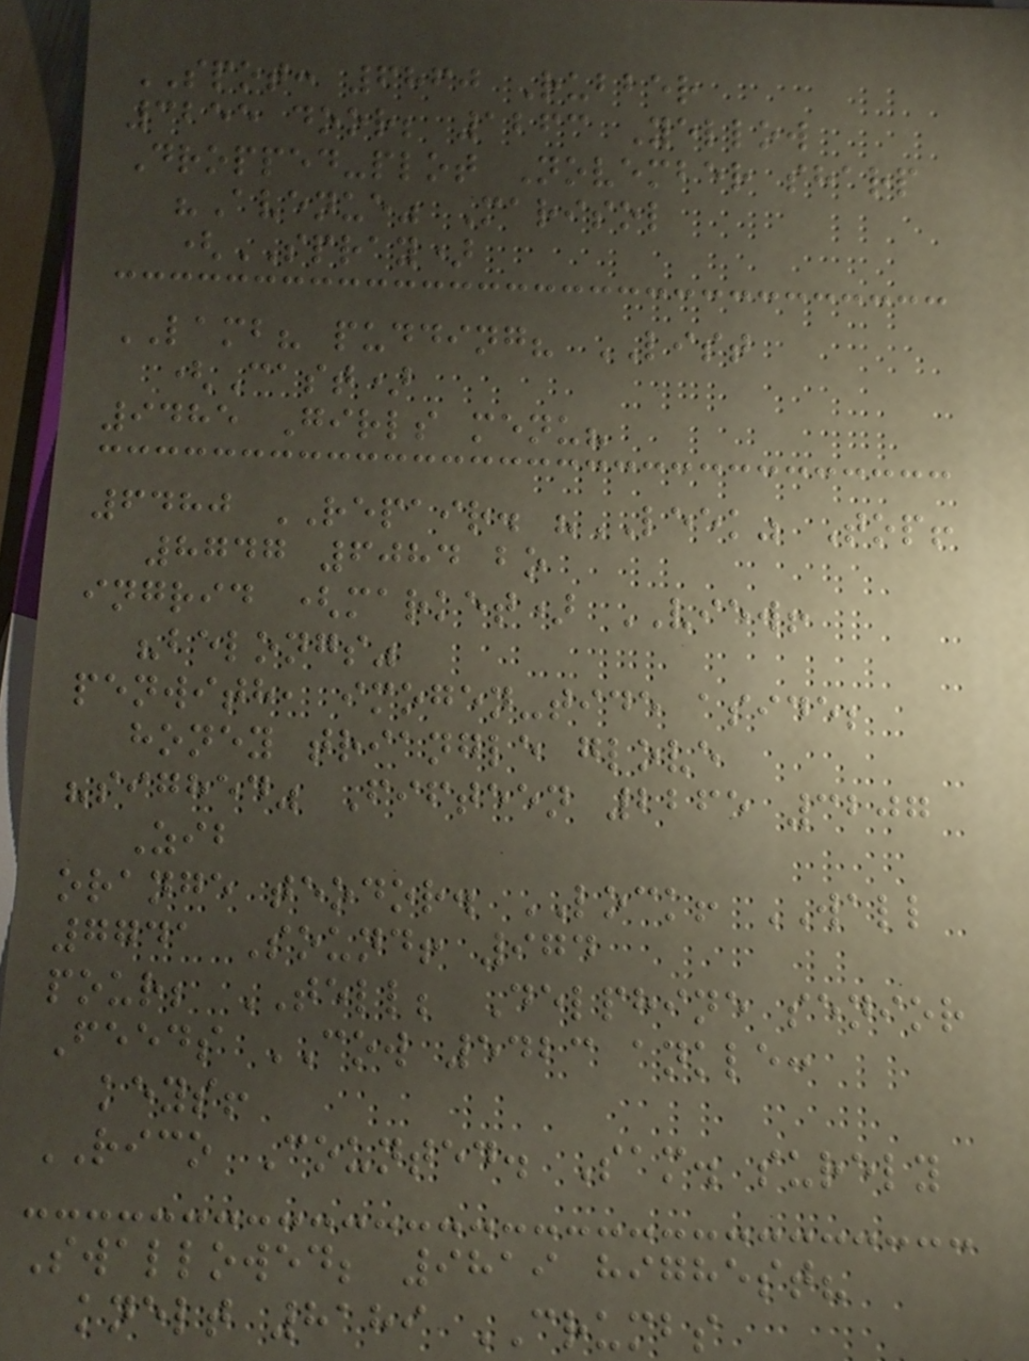SPOT: 6860 Rubber
3255 door; 1263 Yellow
Dropped-plot November sharp
"Avenue" Marisol
(SPRAY)
LAMB? pudding? LIST
(Cast)
9485 Girls menu?
6480 REPAIR. "LEEK" Top!
8747 6084 bo
ingrid (market) VIEW!
"belongs"
penwith, imogen-tide aside;
honey triangle glove
"sighed" Fifteen 2265 3207
Zib
orange teodor. LOCK! WALL
7741 Sound! 974
pour; TELL; Delphine senior
Feeds COW 5423 ankle:
keys!
RICO Counted. Sam. surely
Swallowed; 9819 highest?
knelt 8189 CRUMBS
